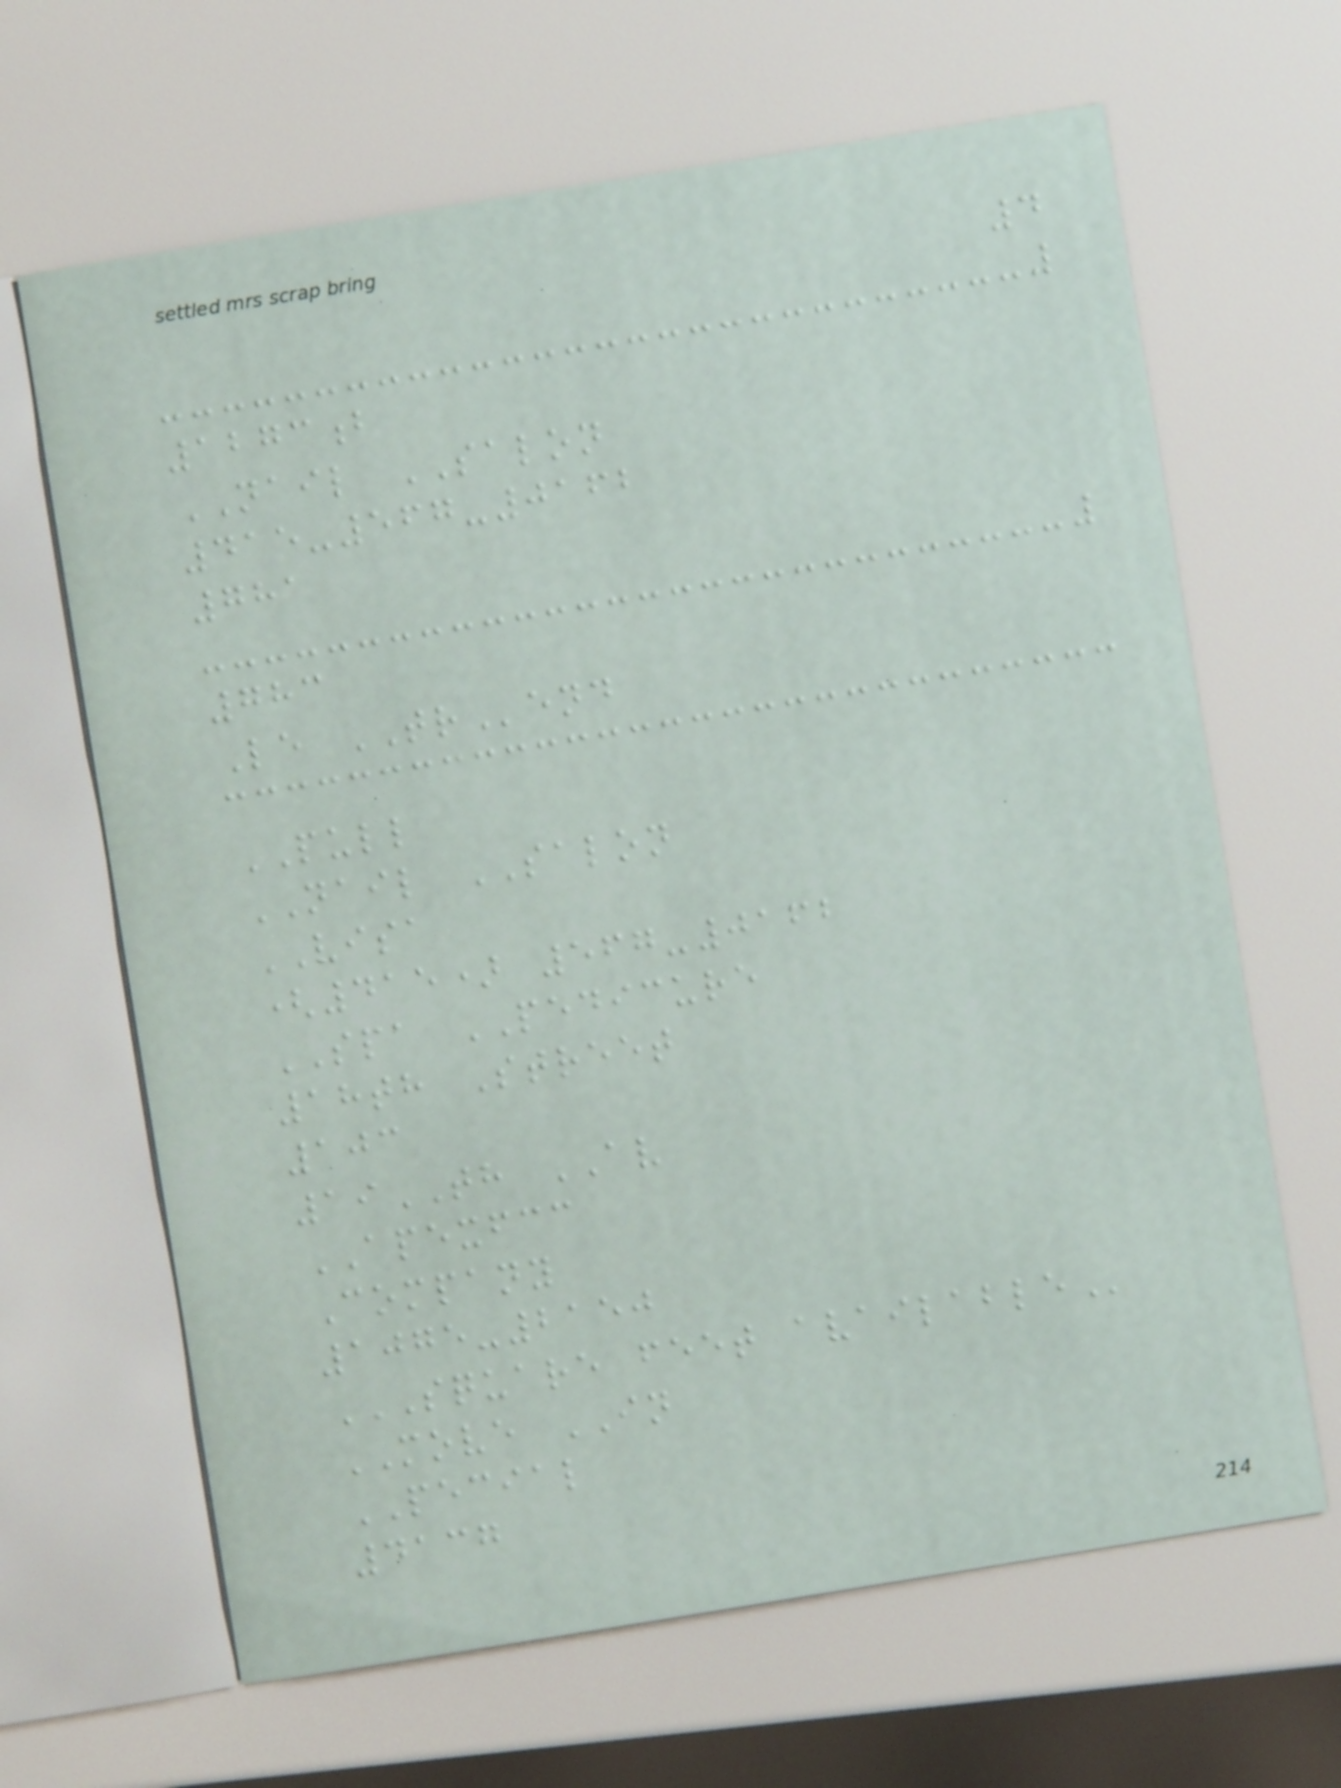4
1273b
NAIL SALON
415-567-0162
781
783
Le TRend
PULL
NAIL SALON
VISA
(415) 567-0162
SPA PEDICURE
18th Street
103
19TH AV
APEXFCC
Company
1075-2150
SQUARE FEET AVAILABLE
MOVE IN
PECIAL
4137
